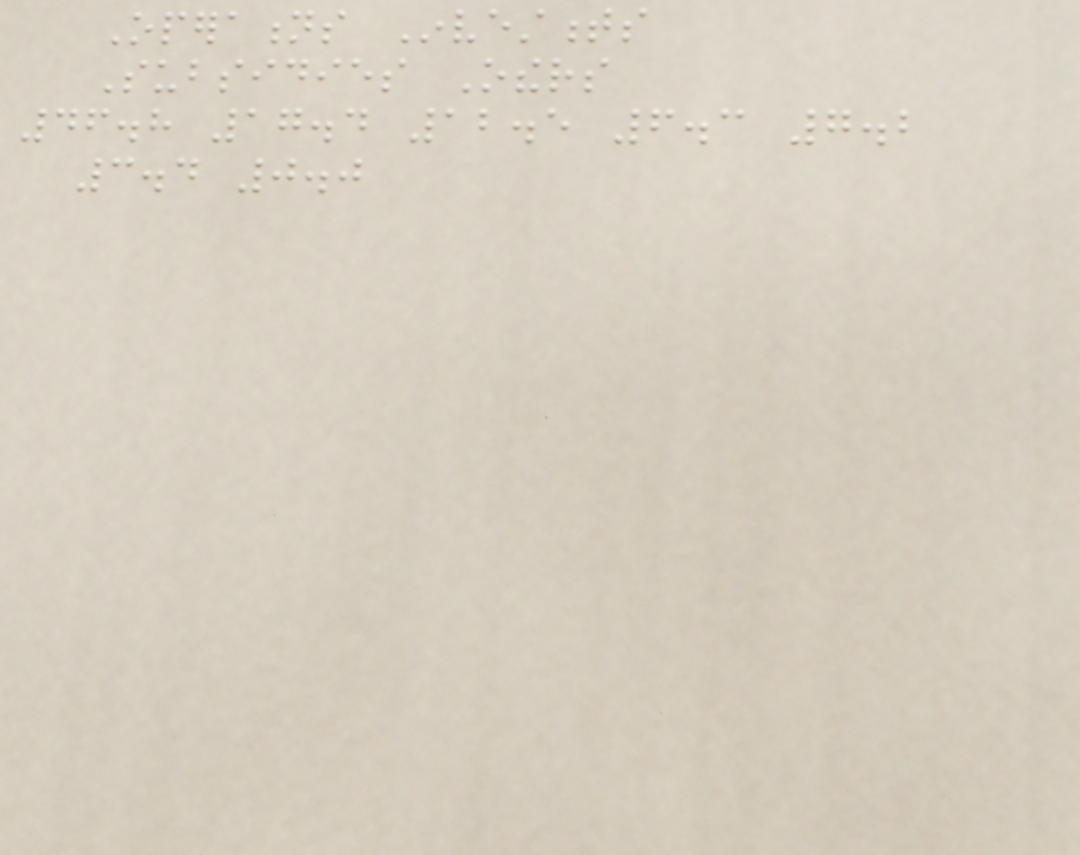Operations Investments
Subsidies Others
46.8 17.4 12.5 6.3 7.2
3.4 0.0
